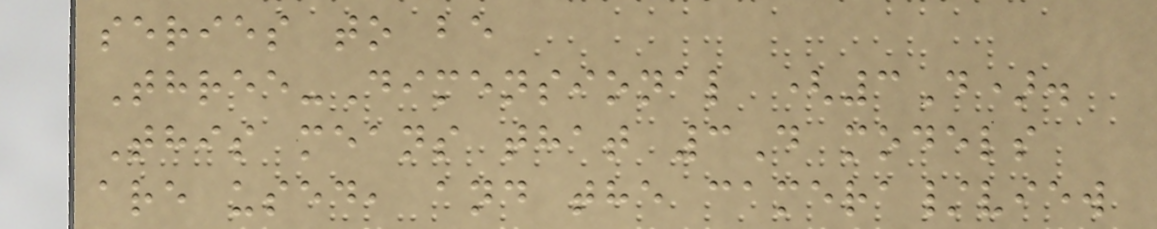series to be
Three-Dimensional (3D).
This means that 3D models
are used, and the camera/view
